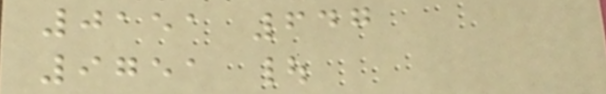0151 647
9751 |
